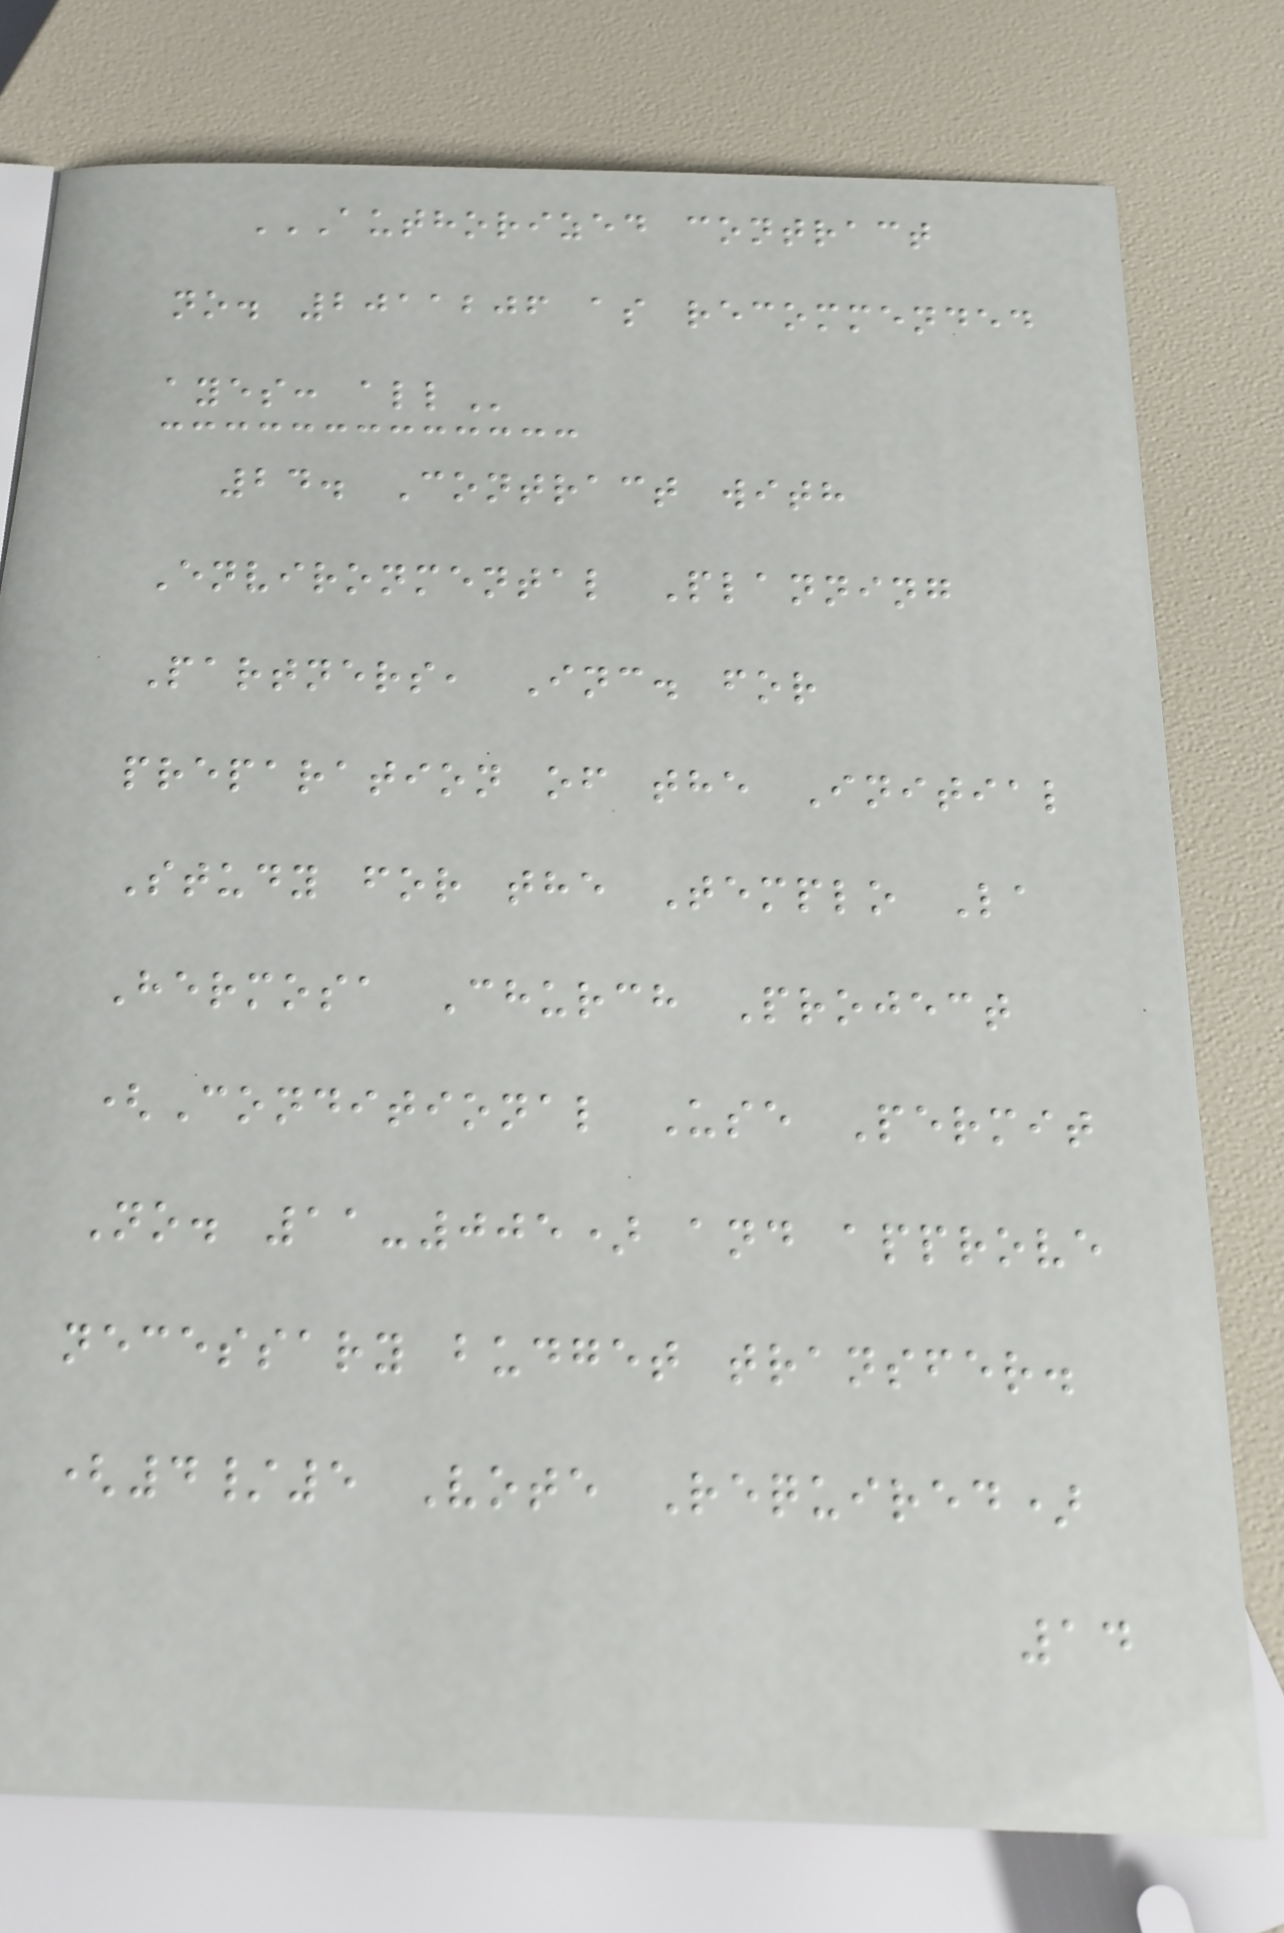AUTHORIZED CONTRACT
NO. 2011206 AS RECOMMENDED
AYES: ALL
24. Contract with
Environmental Planning
Partners, Inc. for
preparation of the Initial
Study for the Templo La
Hermosa Church Project
(Conditional Use Permit
No. 11-005) and approve
necessary budget transfer.
(4/5 Vote Required)
14
